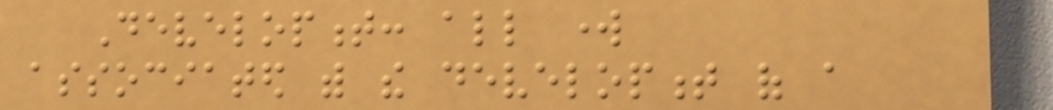Development: all work
associated with the development of a
